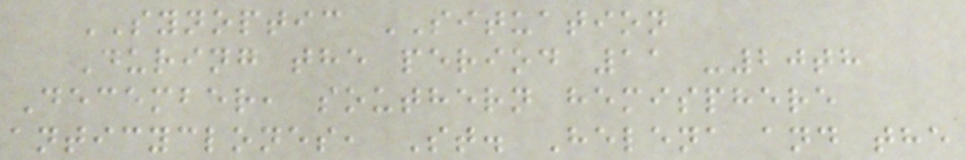SYNOPTIC SITUATION
During the period 11 -20th
December, southern hemisphere
anticyclones, St. Helena and the
